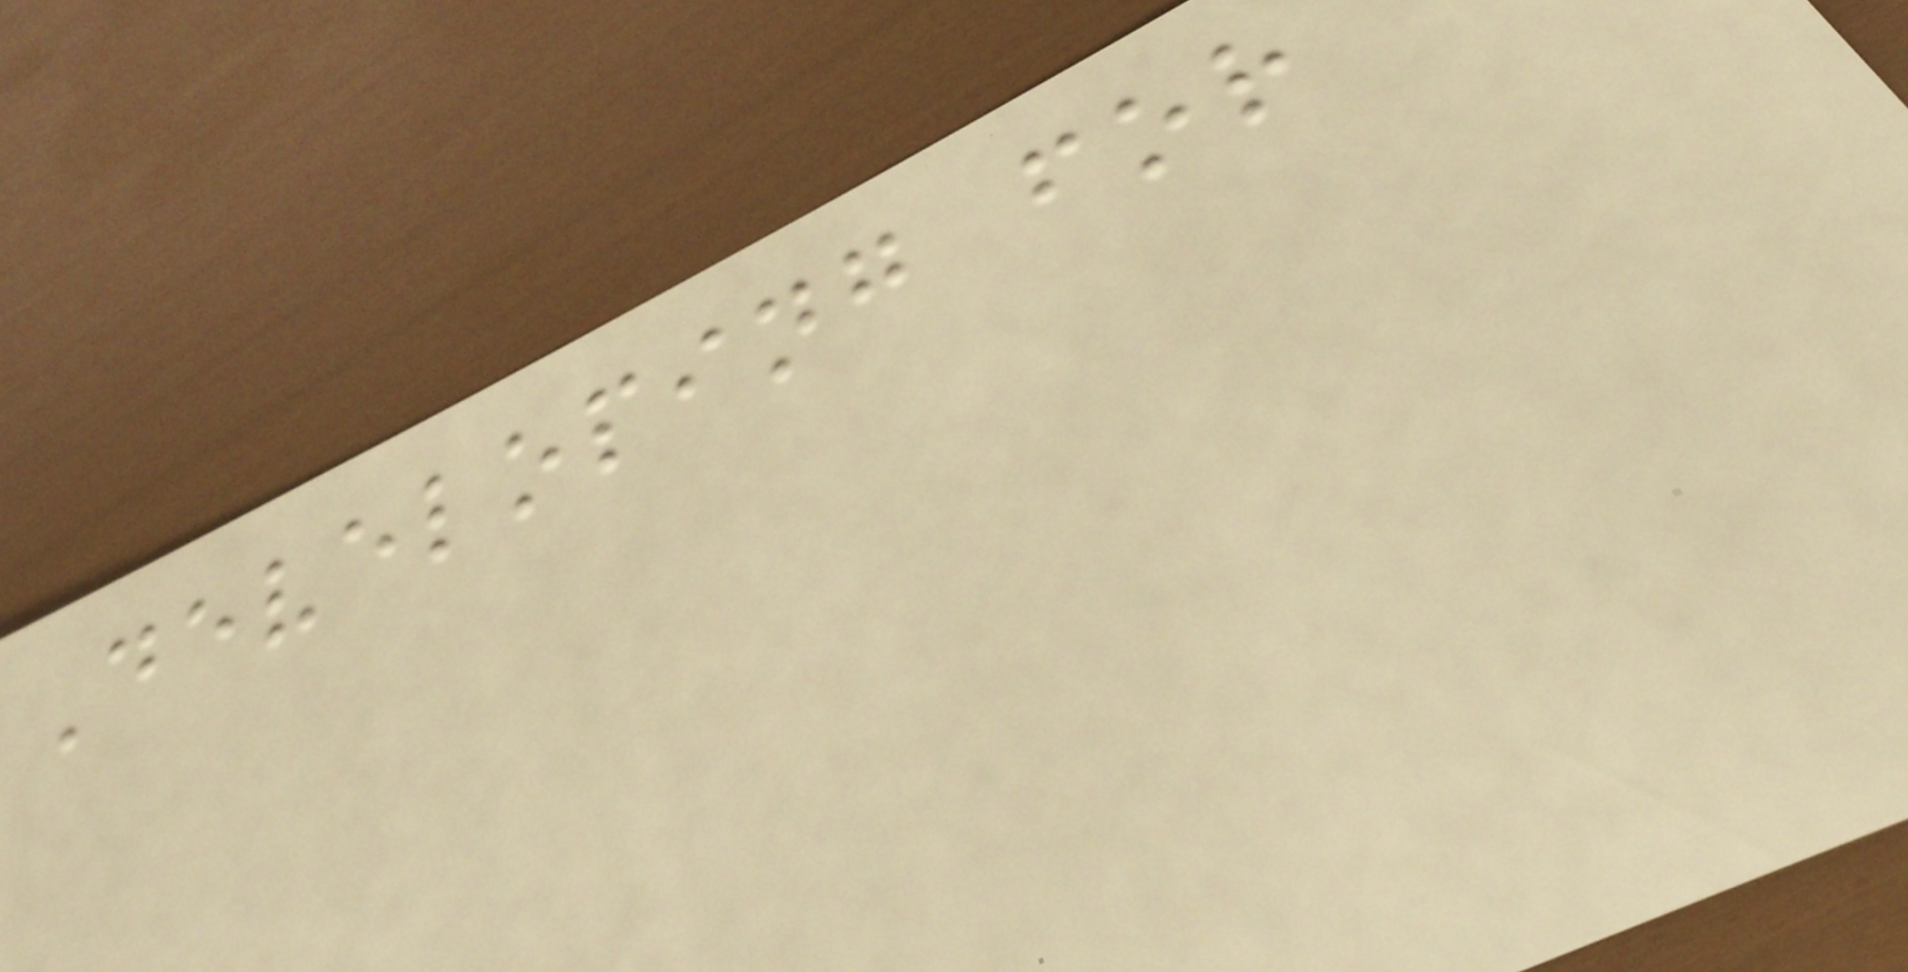Developing for
